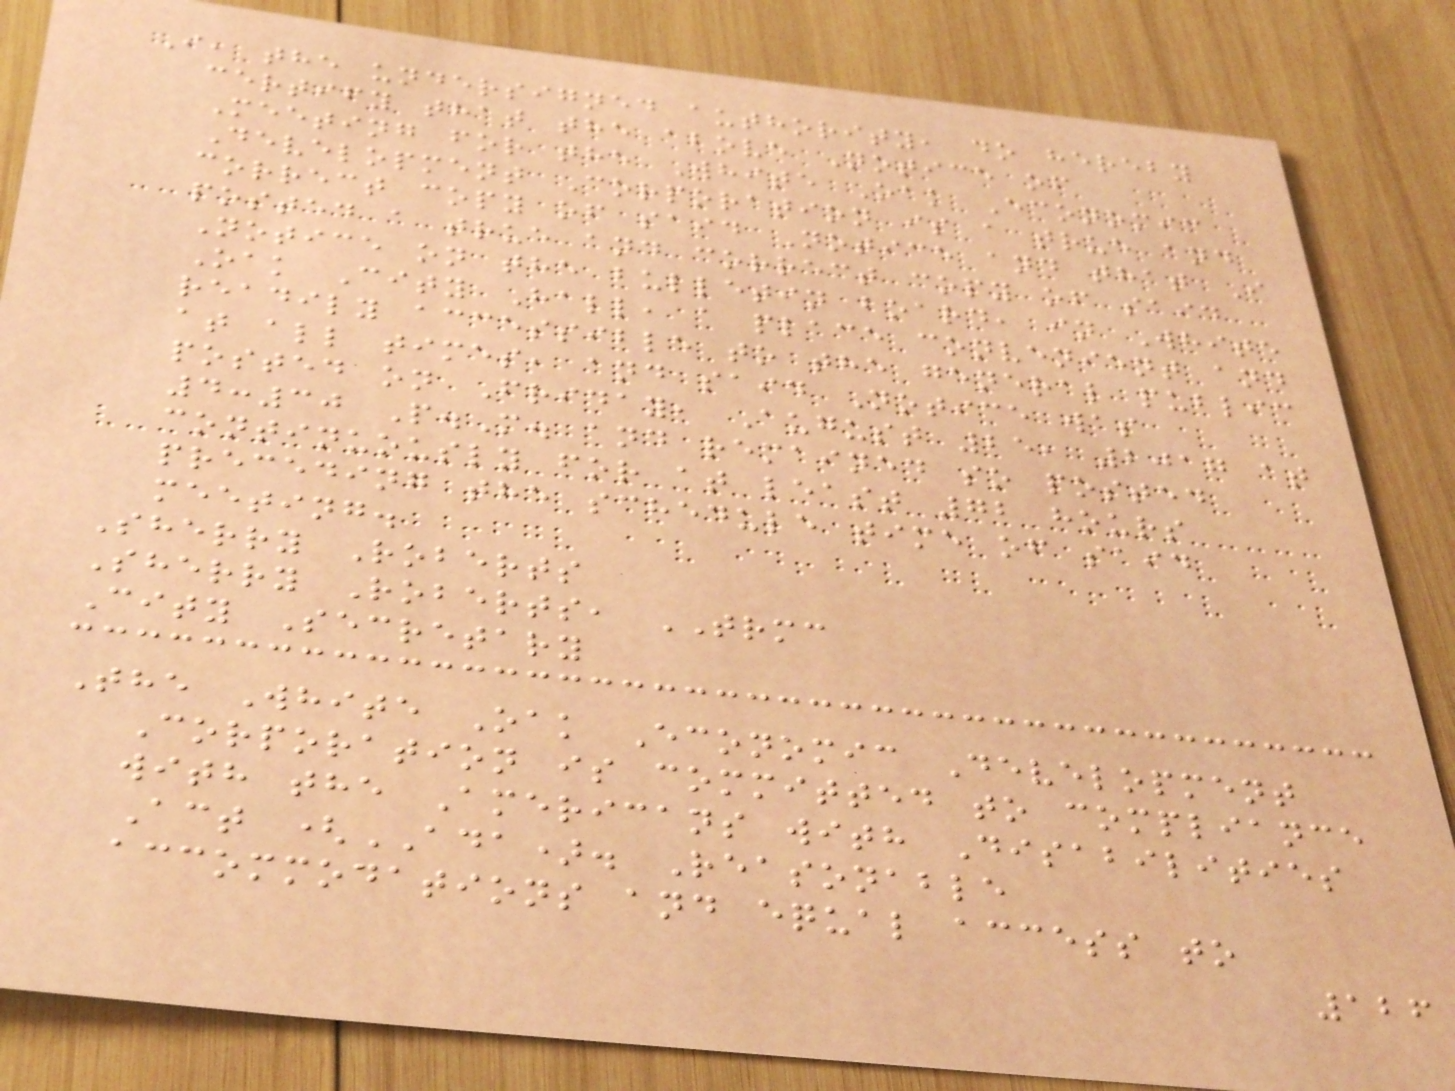I, the undersigned authority, do hereby
certify that the above Notice of
Meeting for the White Oak Economic
Development Corporation is a true and
correct copy of said Notice and that I
posted a true and correct copy of said
Notice on the bulletin board, in White
Oak City Hall, a place convenient and
readily accessible to the general public
at all times, and said Notice was
posted on Friday, August 25, 2017 at
4:30 P.M. and remained so posted
continuously for at least 72 hours
preceding the schedule time of said
meeting.
Sherry Roberts
Sherry Roberts, TRMC
City Secretary
The White Oak Economic Development
Corporation is committed to compliance
with the Americans with Disabilities
Act (ADA). Reasonable
accommodations and equal access to
126
